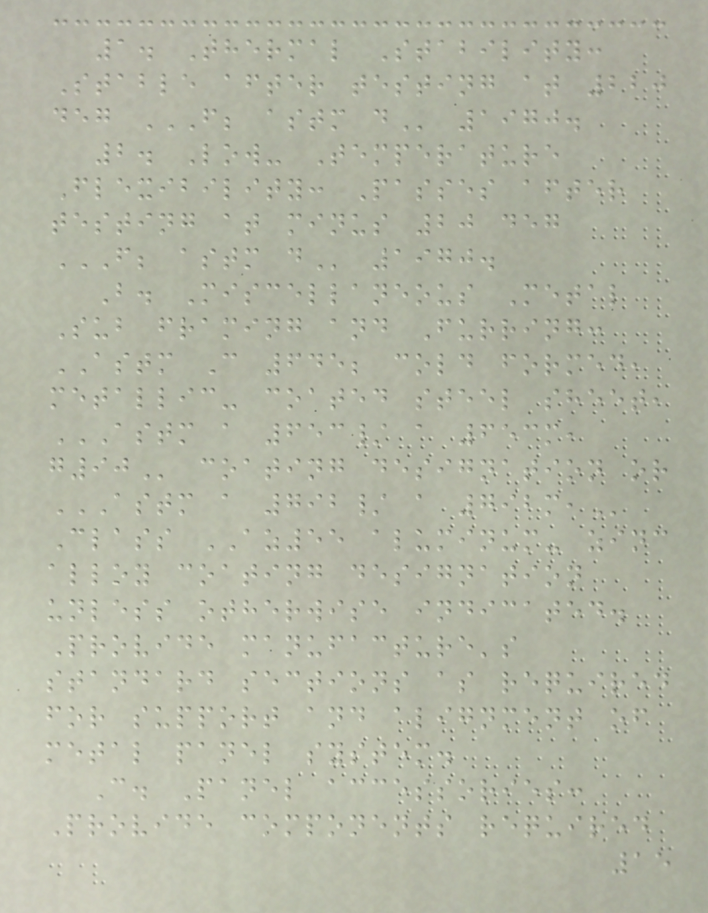1. Thermal Stability:
Stable after testing at 220
deg F; ASTM D 1970.
2. Low- Temperature
Flexibility: Passes after
testing at minus 20 deg
F; ASTM D 1970.
B. Miscellaneous Metal
Sub framing and Furring:
ASTM C 645; cold formed,
metallic- coated steel sheet,
ASTM A 653/ A 653M,
G90 coating designation or
ASTM A 792/ A 792M,
Class AZ55 aluminum- zinc
alloy coating designation
unless otherwise indicated.
Provide manufacture's
standard sections as required
for support and alignment of
metal panel system.
C. Panel accessories:
Provide components required
15
